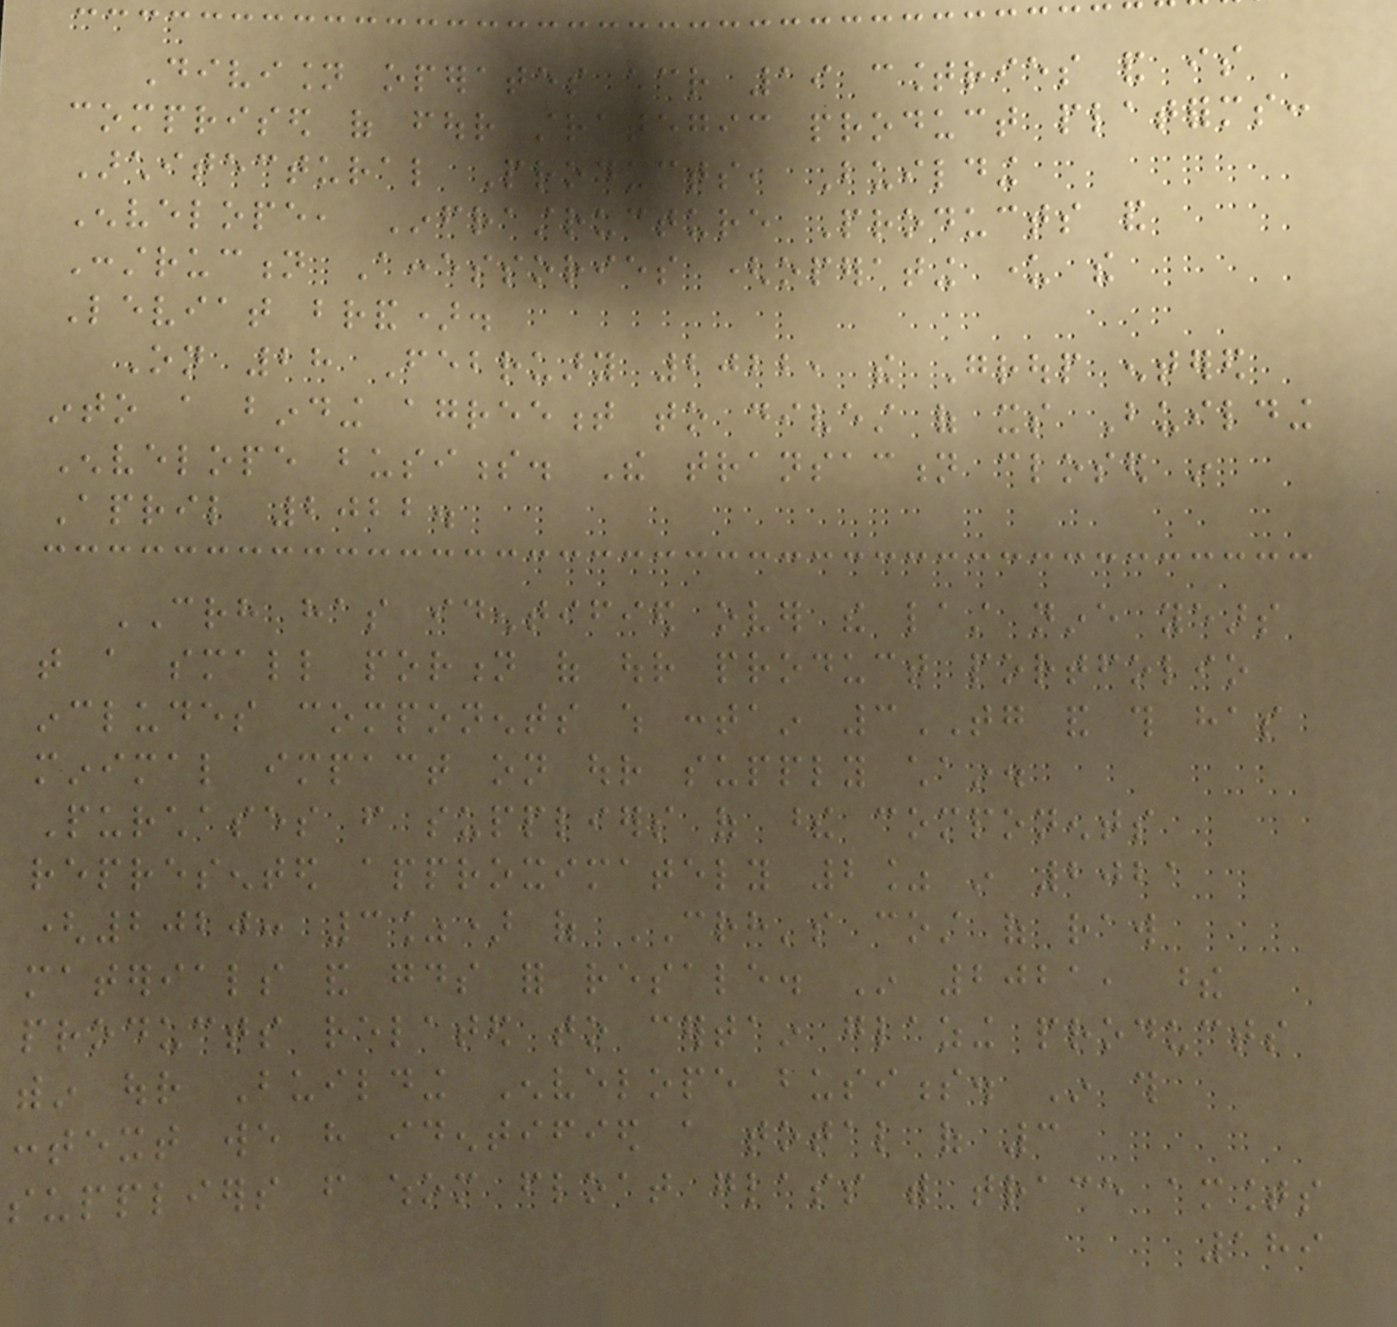Division operates across 19 countries and is
comprised of four strategic product platforms:
Architectural Products, Building
Envelope, Infrastructure Products and
Construction Accessories (operating under the
Leviat brand).
On 28 February 2022, the Group entered
into a binding agreement to divest of its Building
Envelope business. The transaction closed in
April 2022.
CRH has identified over the last nine years
that a small portion of our product portfolio
includes components which contain 3TG and this has
minimal impact on our supply chain.
Purchases from suppliers of these components
represented approximately 2% in 2021
(2020: 3%) of CRH's cost of raw
materials and goods for resale. In 2021, these
products related to certain glazing products
within our Building Envelope business. In this
context we have identified a total of 3
suppliers from whom float glass with trace amounts
189
